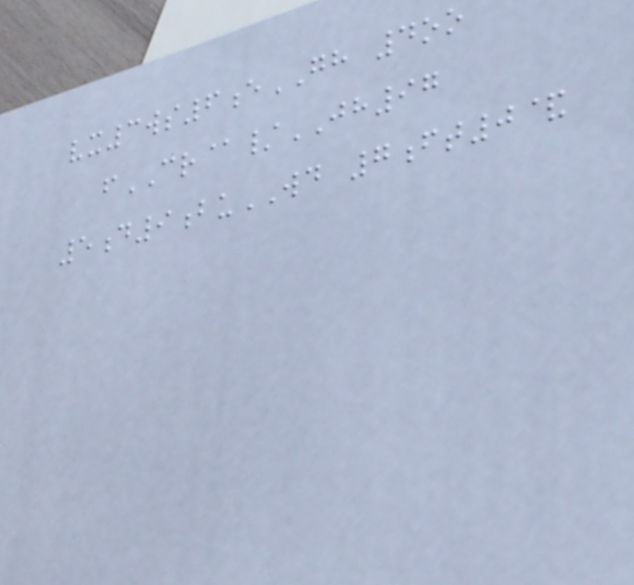vx3ws6eGH 4oo
fCR@/JH97
5d9buWD 7ft0&
